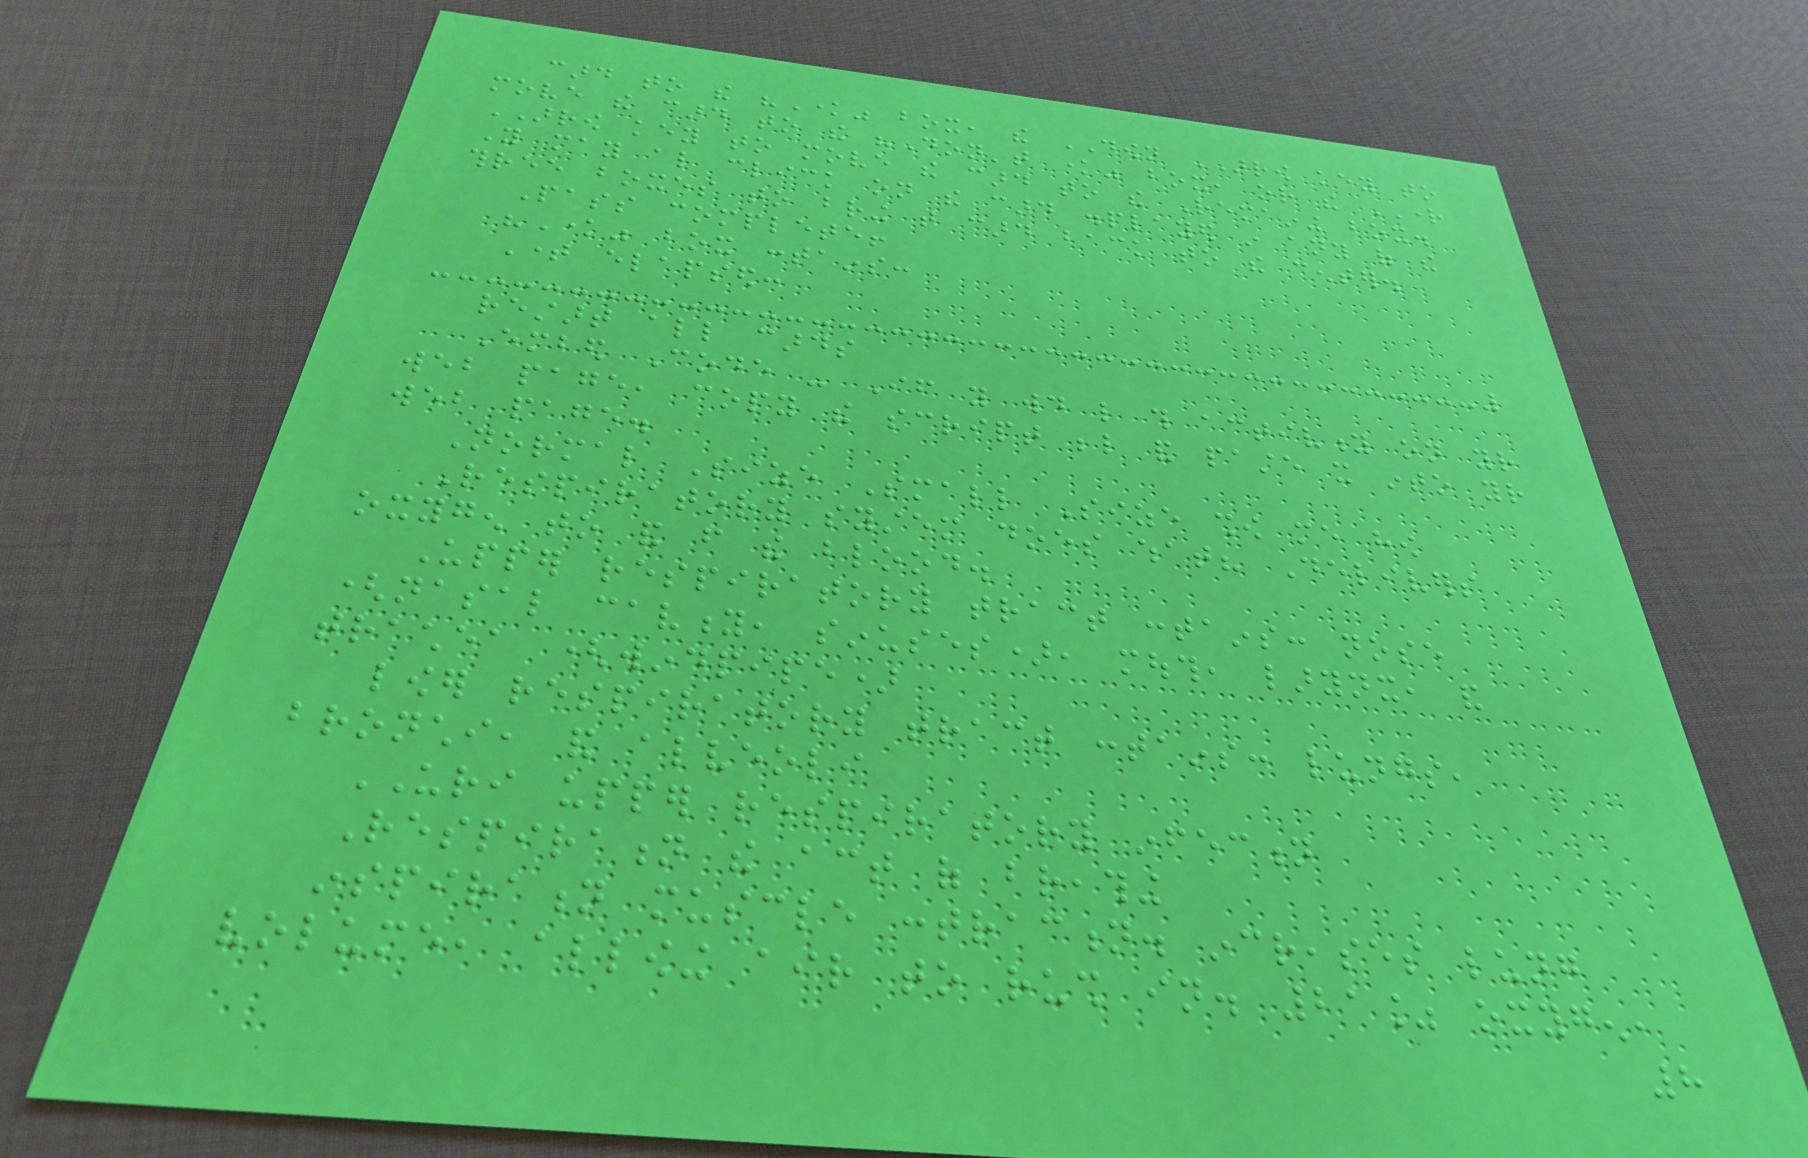card to the "Know" box, the DOWN ARROW key to
move the card to the "Don't know" box, or the RIGHT
ARROW key to move the card to the Remaining box.
You may also click on the card displayed in any of the
three boxes to bring that card back to the center.
Pass complete!
"Know" box contains:
Time elapsed:
restart all cards
Embed Code - If you would like this activity on your
web page, copy the script below and paste it into your
web page.
Normal Size Small Size show me how
Respiratory system does what? Delivers
oxygen to and from the blood.
Upper respiratory tract contains: nose
(nasal cavity, sinuses), mouth, larynx, and
trachea (windpipe)
lower respiratory tract contains: lungs,
bronchi, and alveoli
URI upper respiratory infection
Respiration the act of breathing
inspiration muscle contraction. increases lung
volume, allowing air to rush in. 21% oxygen,
8
